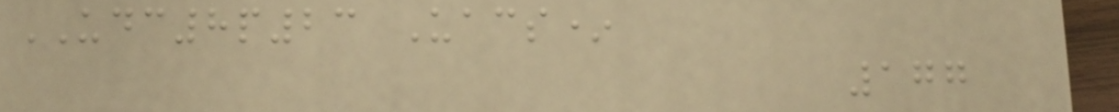UDC8p23 Uacs*
177
